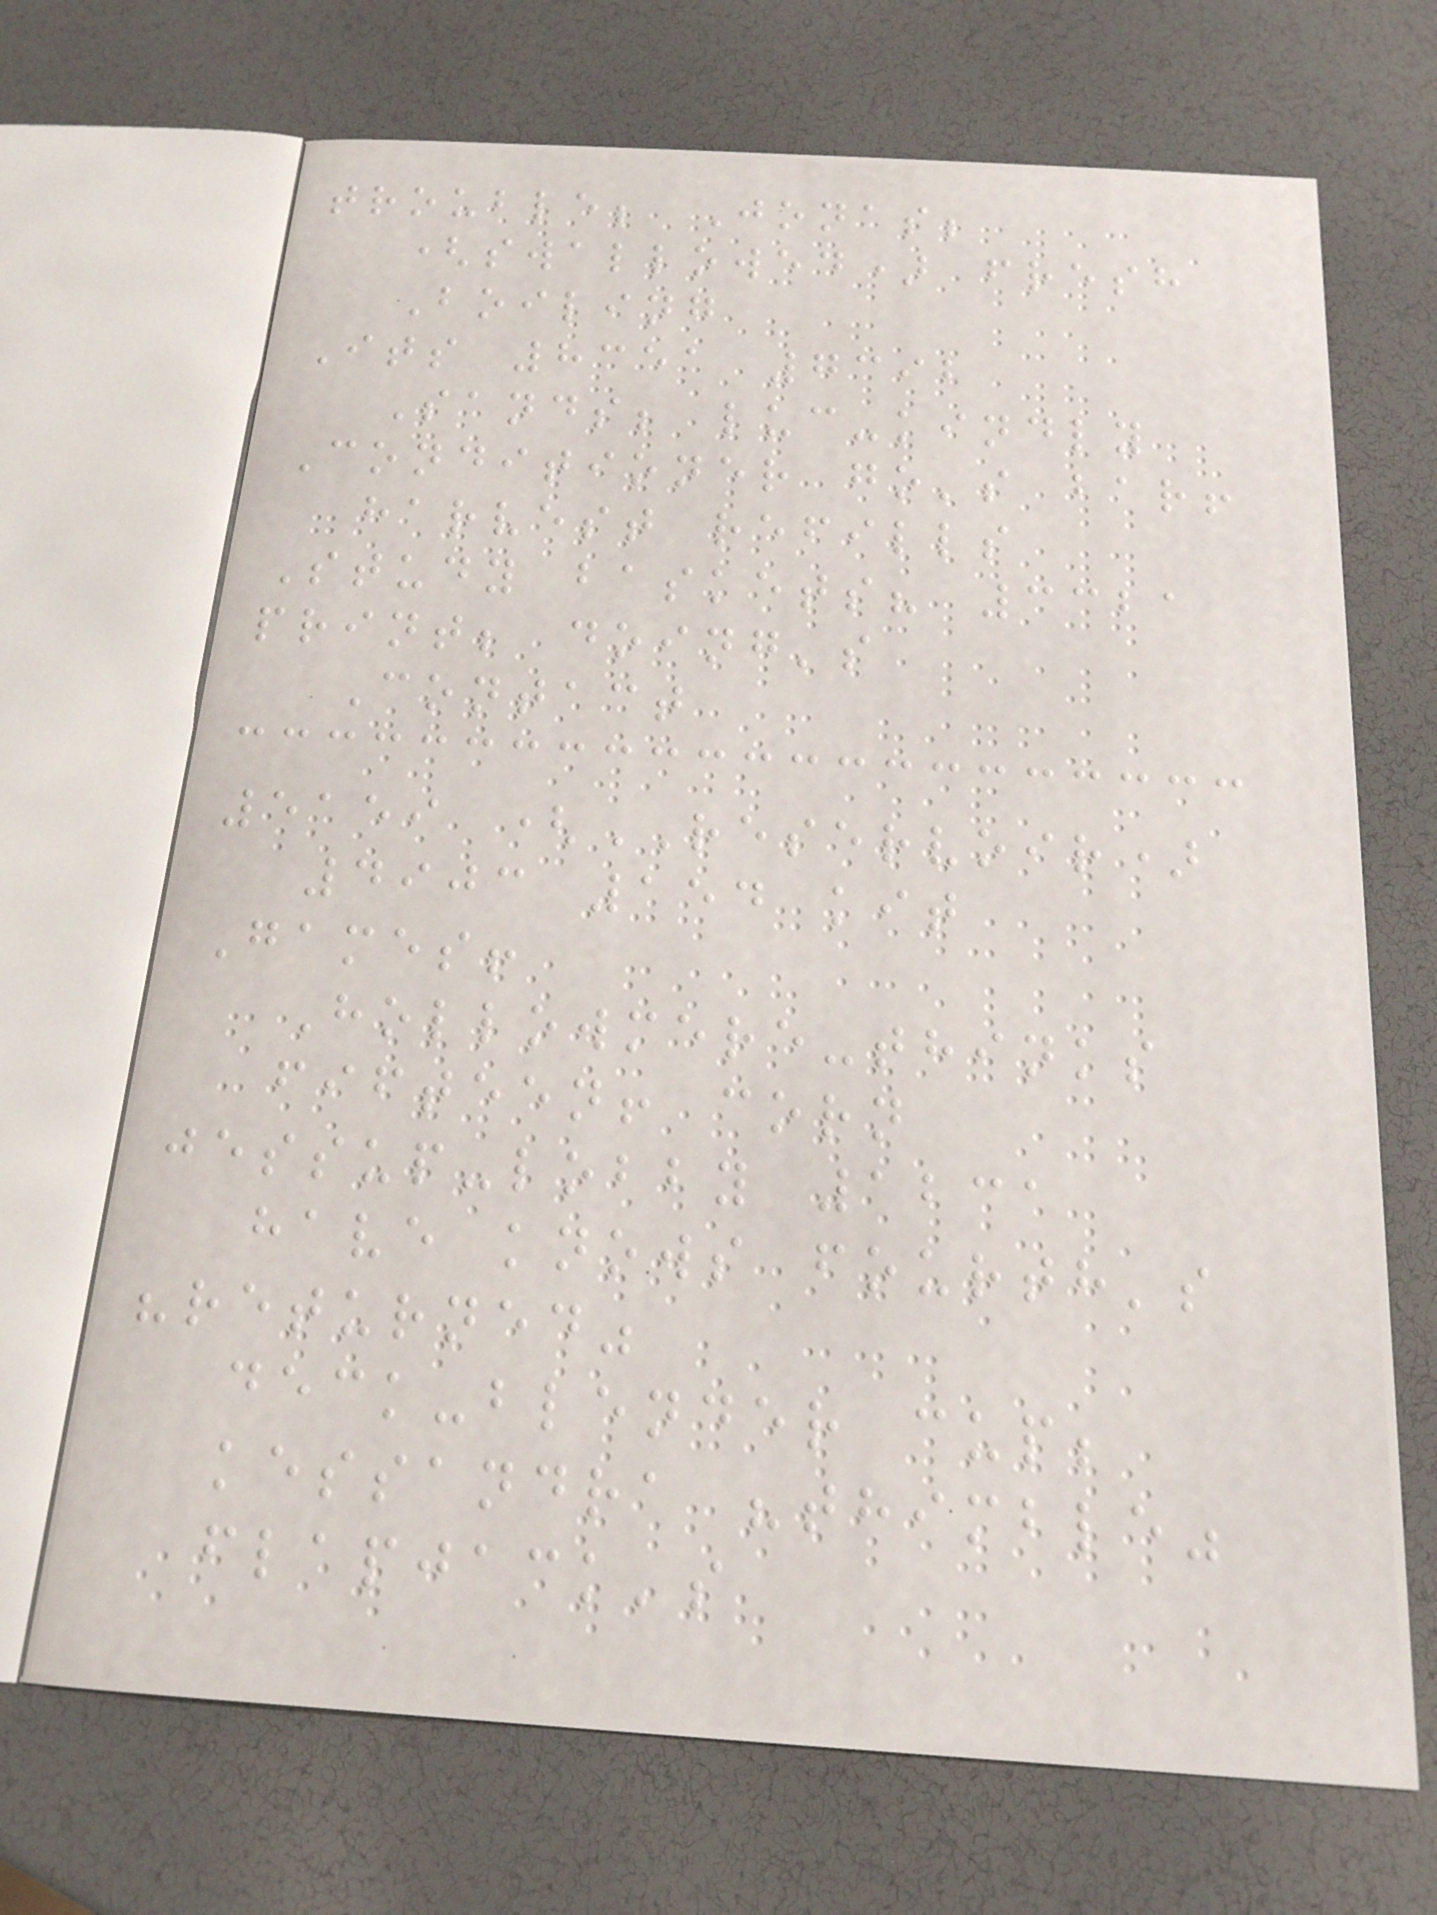trouble; Jonas;
(swallowed) fresh
Boiling
Its 8351 7392
Sands; luc-kindly
Conditioner go's bar!
harvest refills
Study baskets? 3321
print; doing's
Contact
5159 (RESERVOIR)
4903 154 kit
Games!
Hollowmere-thinks
fifteen! corn
jessup-lobby 1231
have knows fourth's
"returned"
deck-blender cup;
kessandra "thimble"
flapjack's
